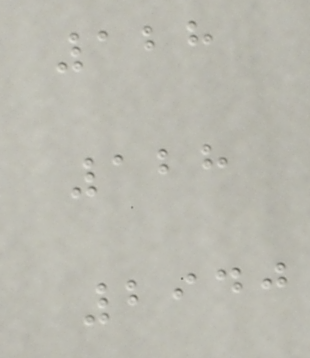128
128
2940
